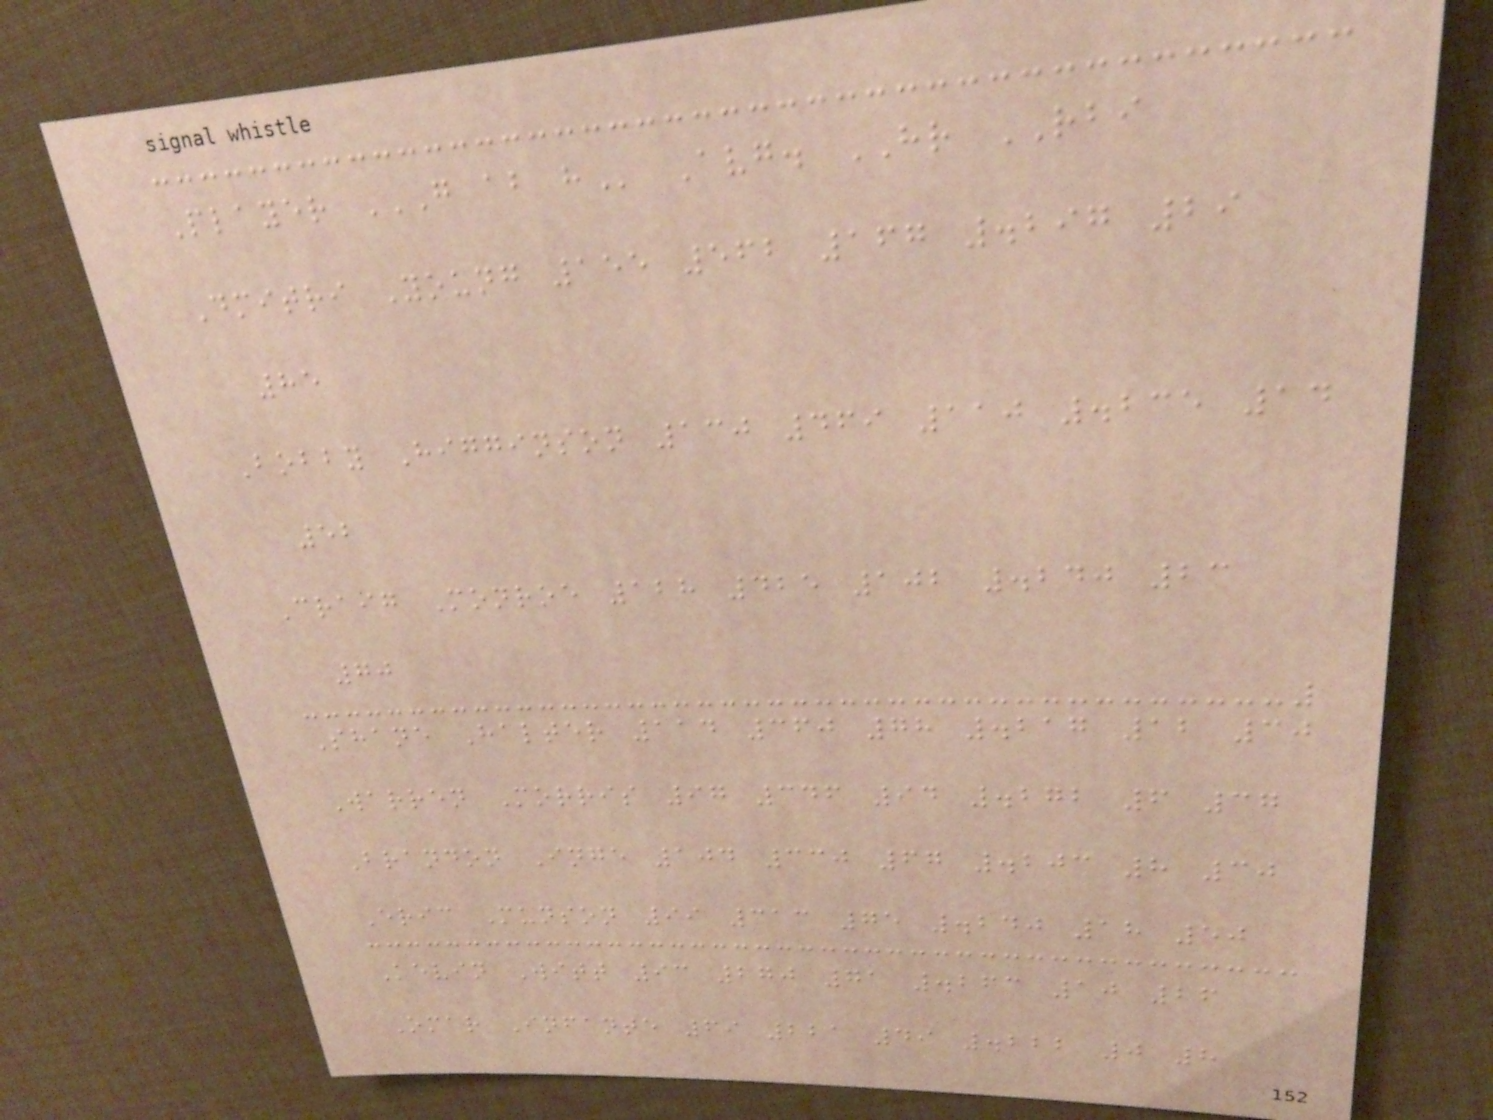Player G AB H Avg. HR RBI
Dmitri Young 155 562 167 .297 29
85
Bobby Higginson 130 469 110 .235 14
52
Craig Monroe 128 425 102 .240 23
70
Shane Halter 114 360 78 .217 12 30
Warren Morris 97 346 94 .272 6 37
Brandon Inge 104 330 67 .203 8 30
Eric Munson 99 313 75 .240 18 50
Kevin Witt 93 270 71 .263 10 26
Omar Infante 69 221 49 .222 0 8
